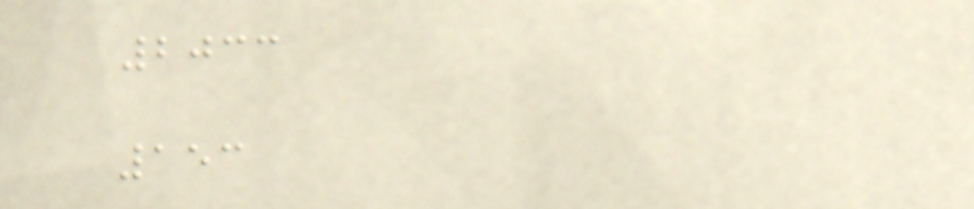2033
153
